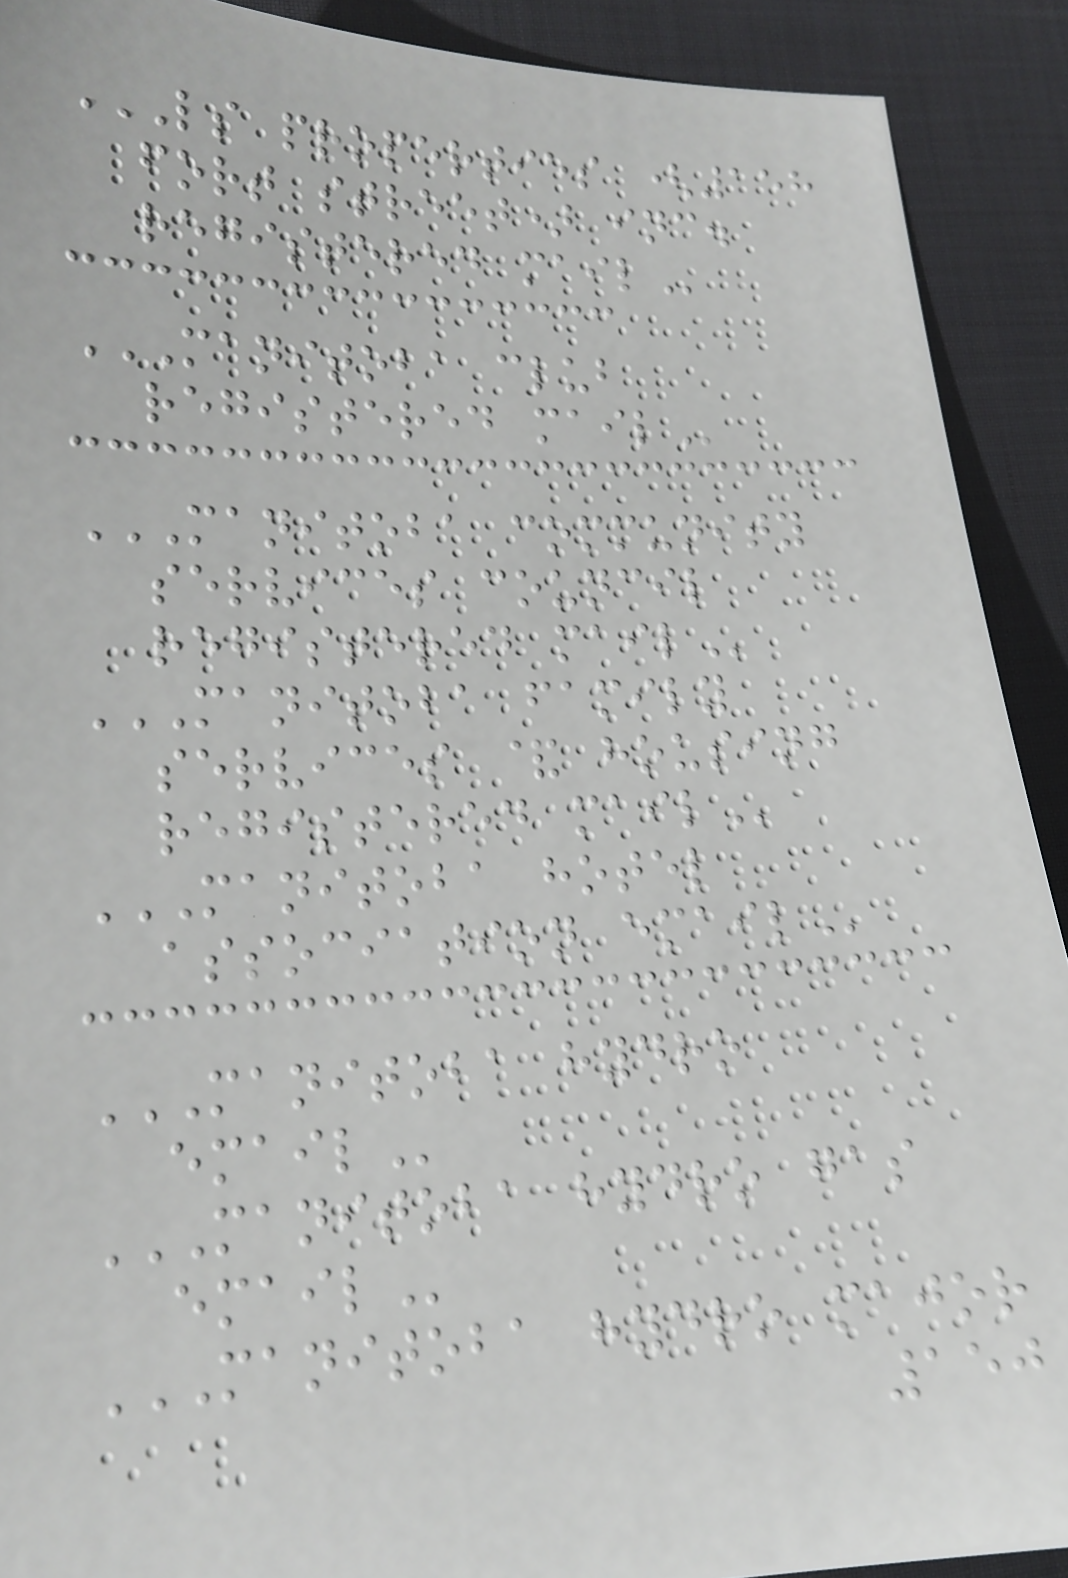LS PROPERTIES (158
FORT STREET) INC.
REGISTERED MAIL
MANITOBA CLUB
REGISTERED MAIL
MANITOBA COMMUNITY
SERVICES COUNCIL
REGISTERED MAIL
MANITOBA FAMILY
SERVICES & HOUSING
REGISTERED MAIL
MANITOBA HOTEL
ASSOCIATION EMAIL
MANITOBA HYDRO
EMAIL
MANITOBA HYDRO GAS
EMAIL
MANITOBA HYDRO MAJOR
150
